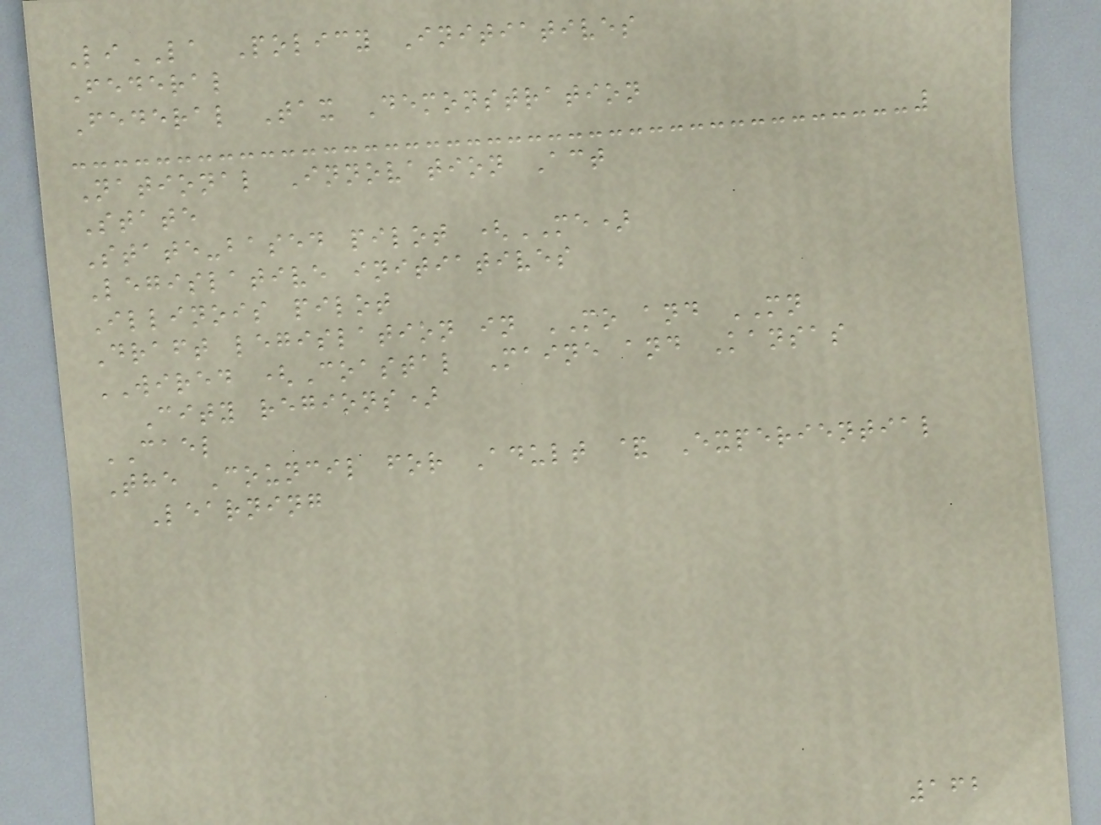LiLA Policy Initiatives
Federal
Federal Tax Demonstration
National Innovation Act
State
State-based pilot (ME)
Legislative initiatives
Illinois pilot
Draft legislation in MO and MN
WIRED (Coastal Maine and Kansas
City regions)
CAEL
The Council for Adult & Experiential
Learning
162
